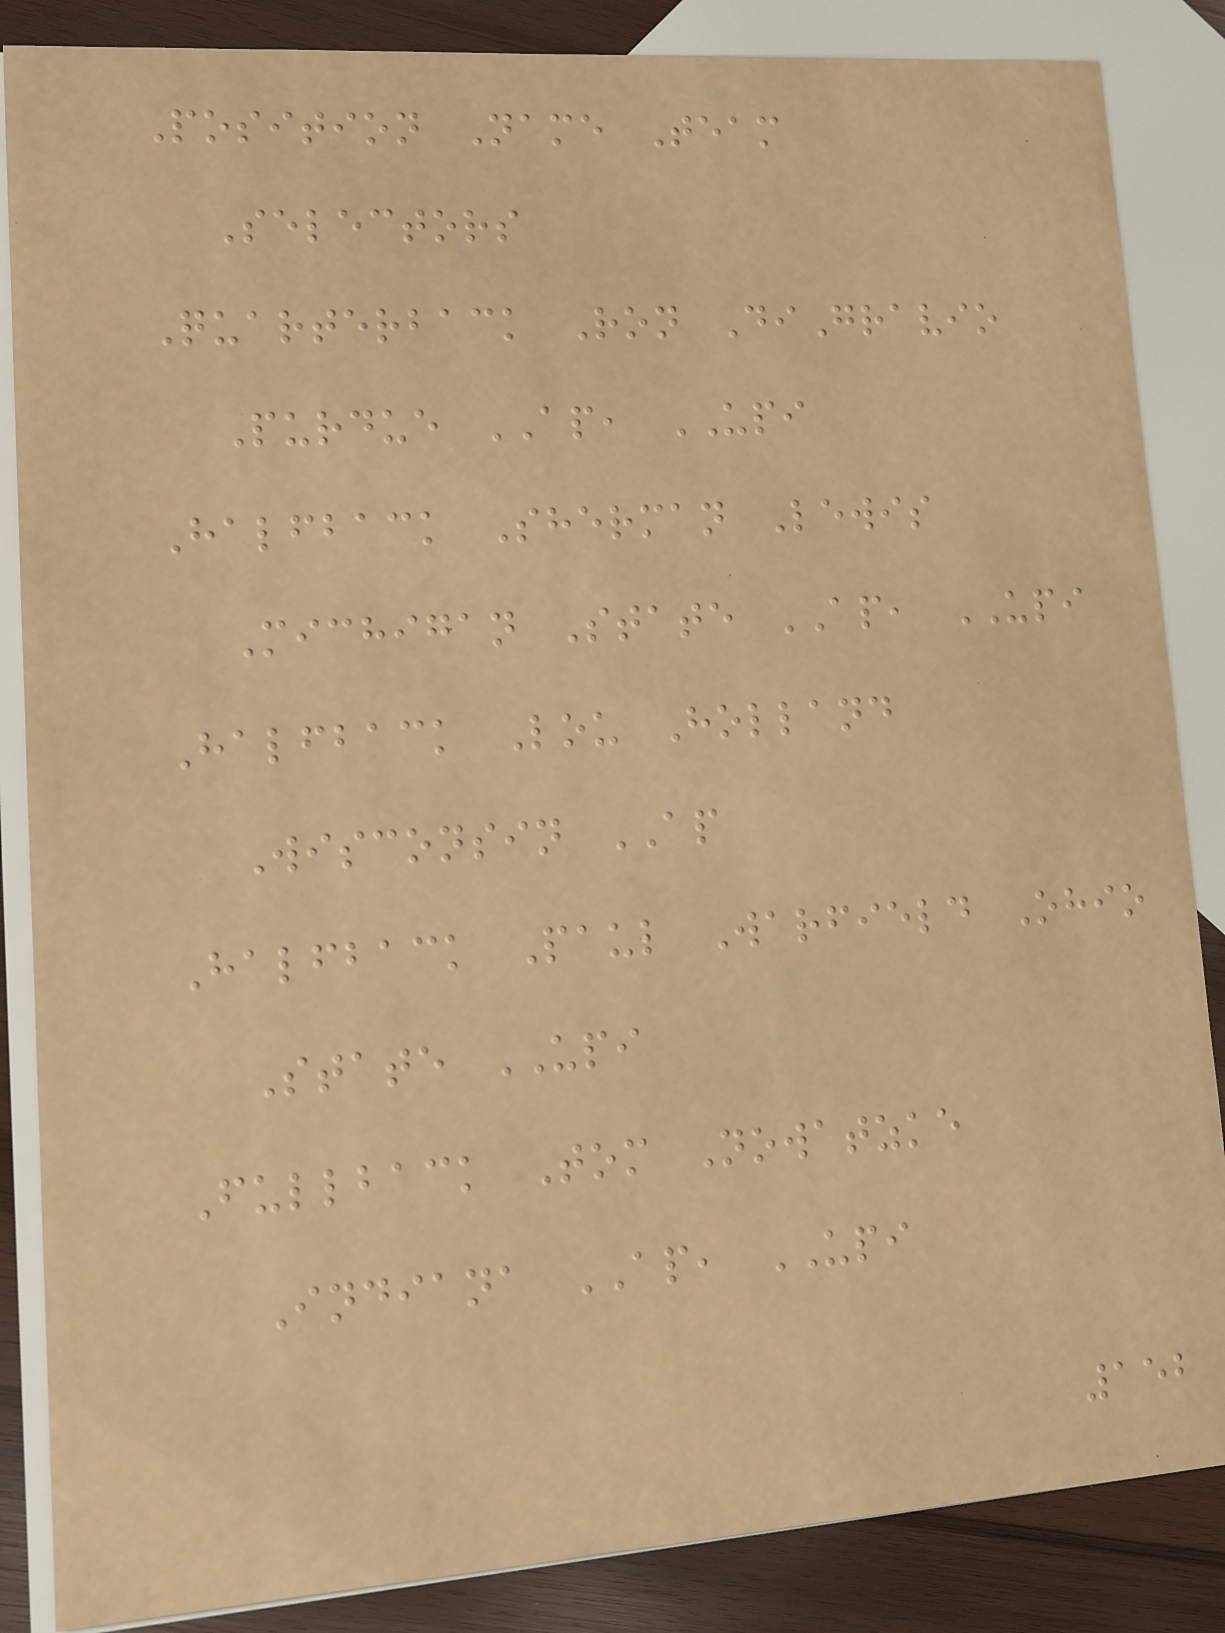Position Name Team
Selectors
Quarterback Ron DiGravio
Purdue AP, UPI
Halfback Sherman Lewis
Michigan State AP, UPI
Halfback Lou Holland
Wisconsin AP
Halfback Paul Warfield Ohio
State UPI
Fullback Tom Nowatzke
Indiana AP, UPI
152
